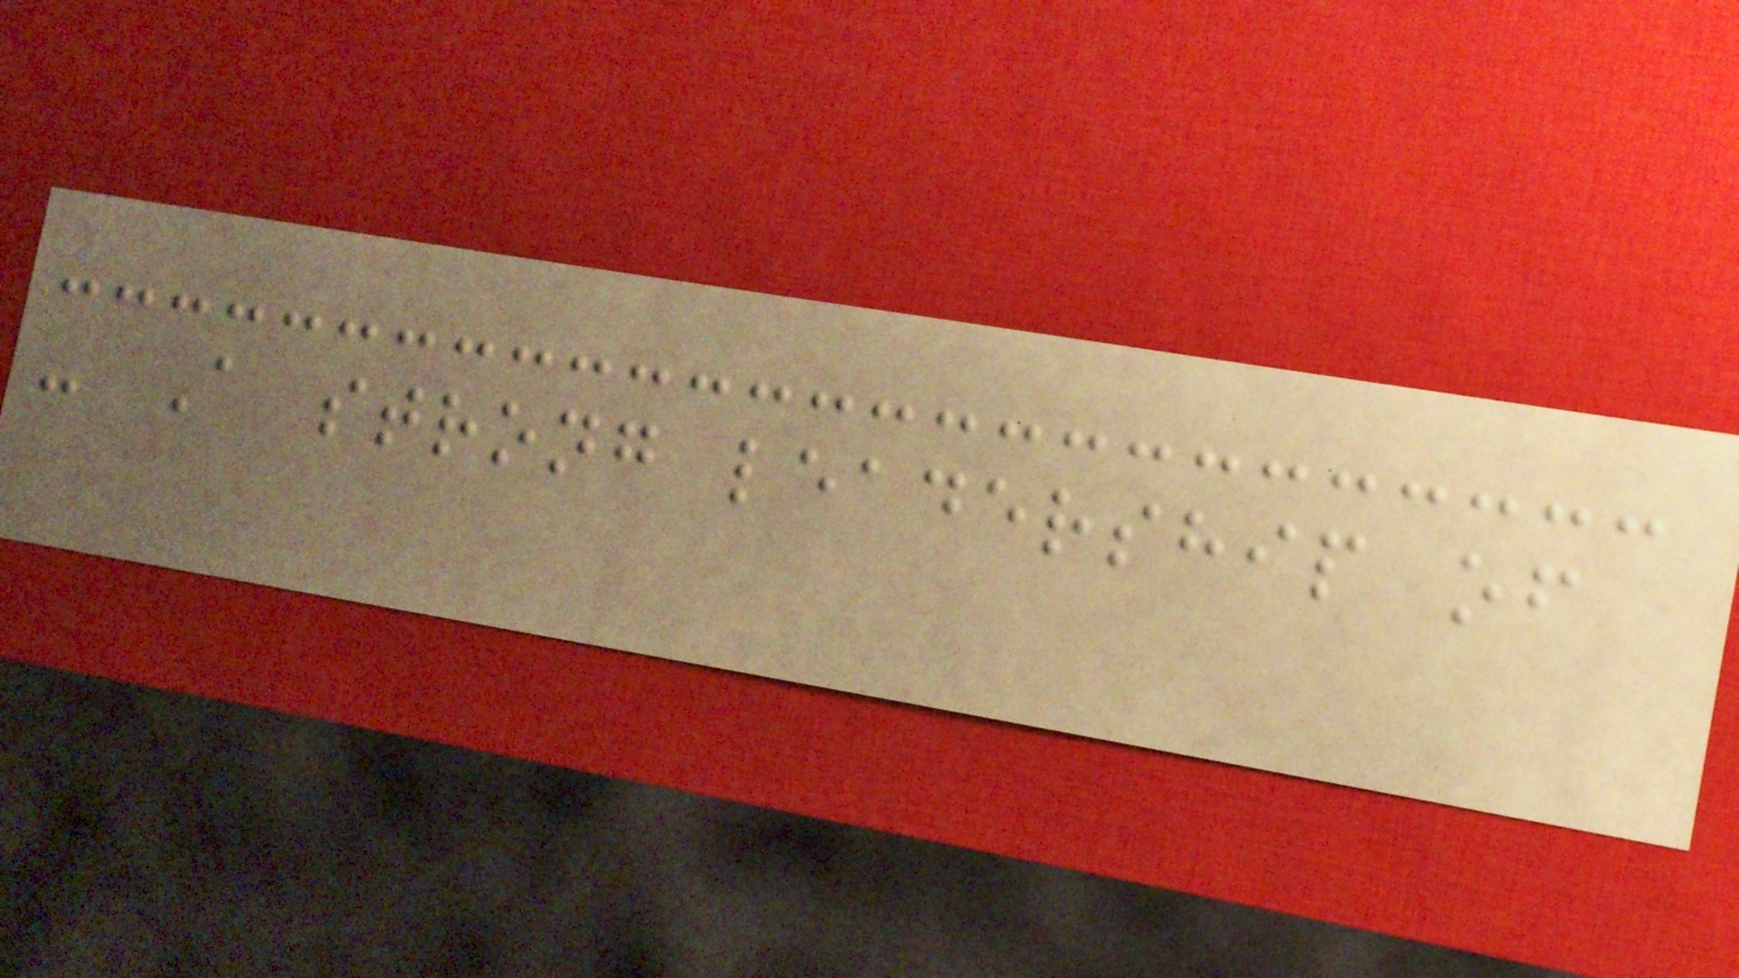- A strong leadership of
